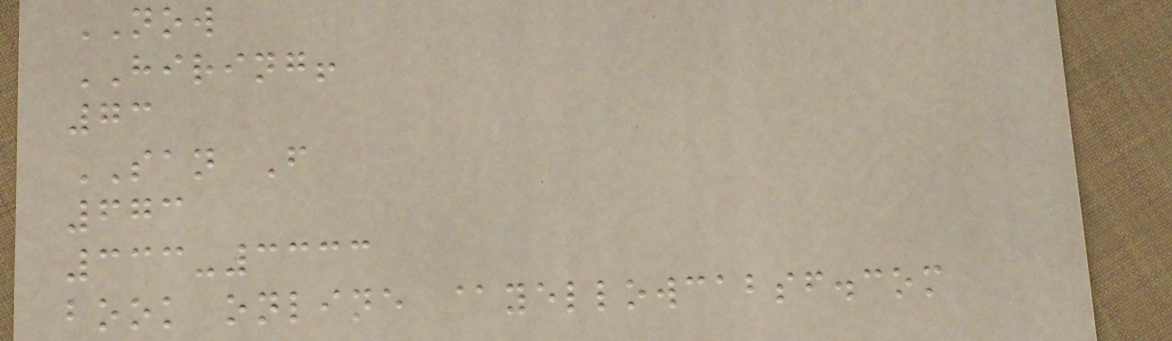NOW
HIRING!
73
SAN F
673
333-3333
book online @yellowcabsf.com
